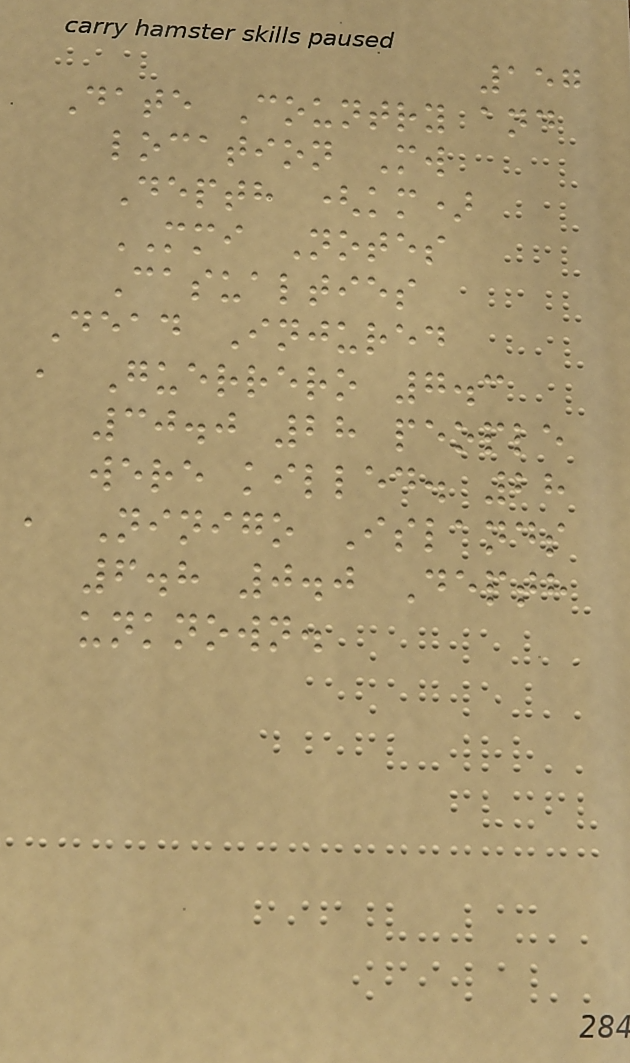157
Date Country and
location Mw
Depth (km)
MMI Notes
Casualties
Dead Injured
, Guerrero 7.3
30.0 28 people
were killed. 28
, Ninigo Islands
6.8 0.0 Depth
unknown.
